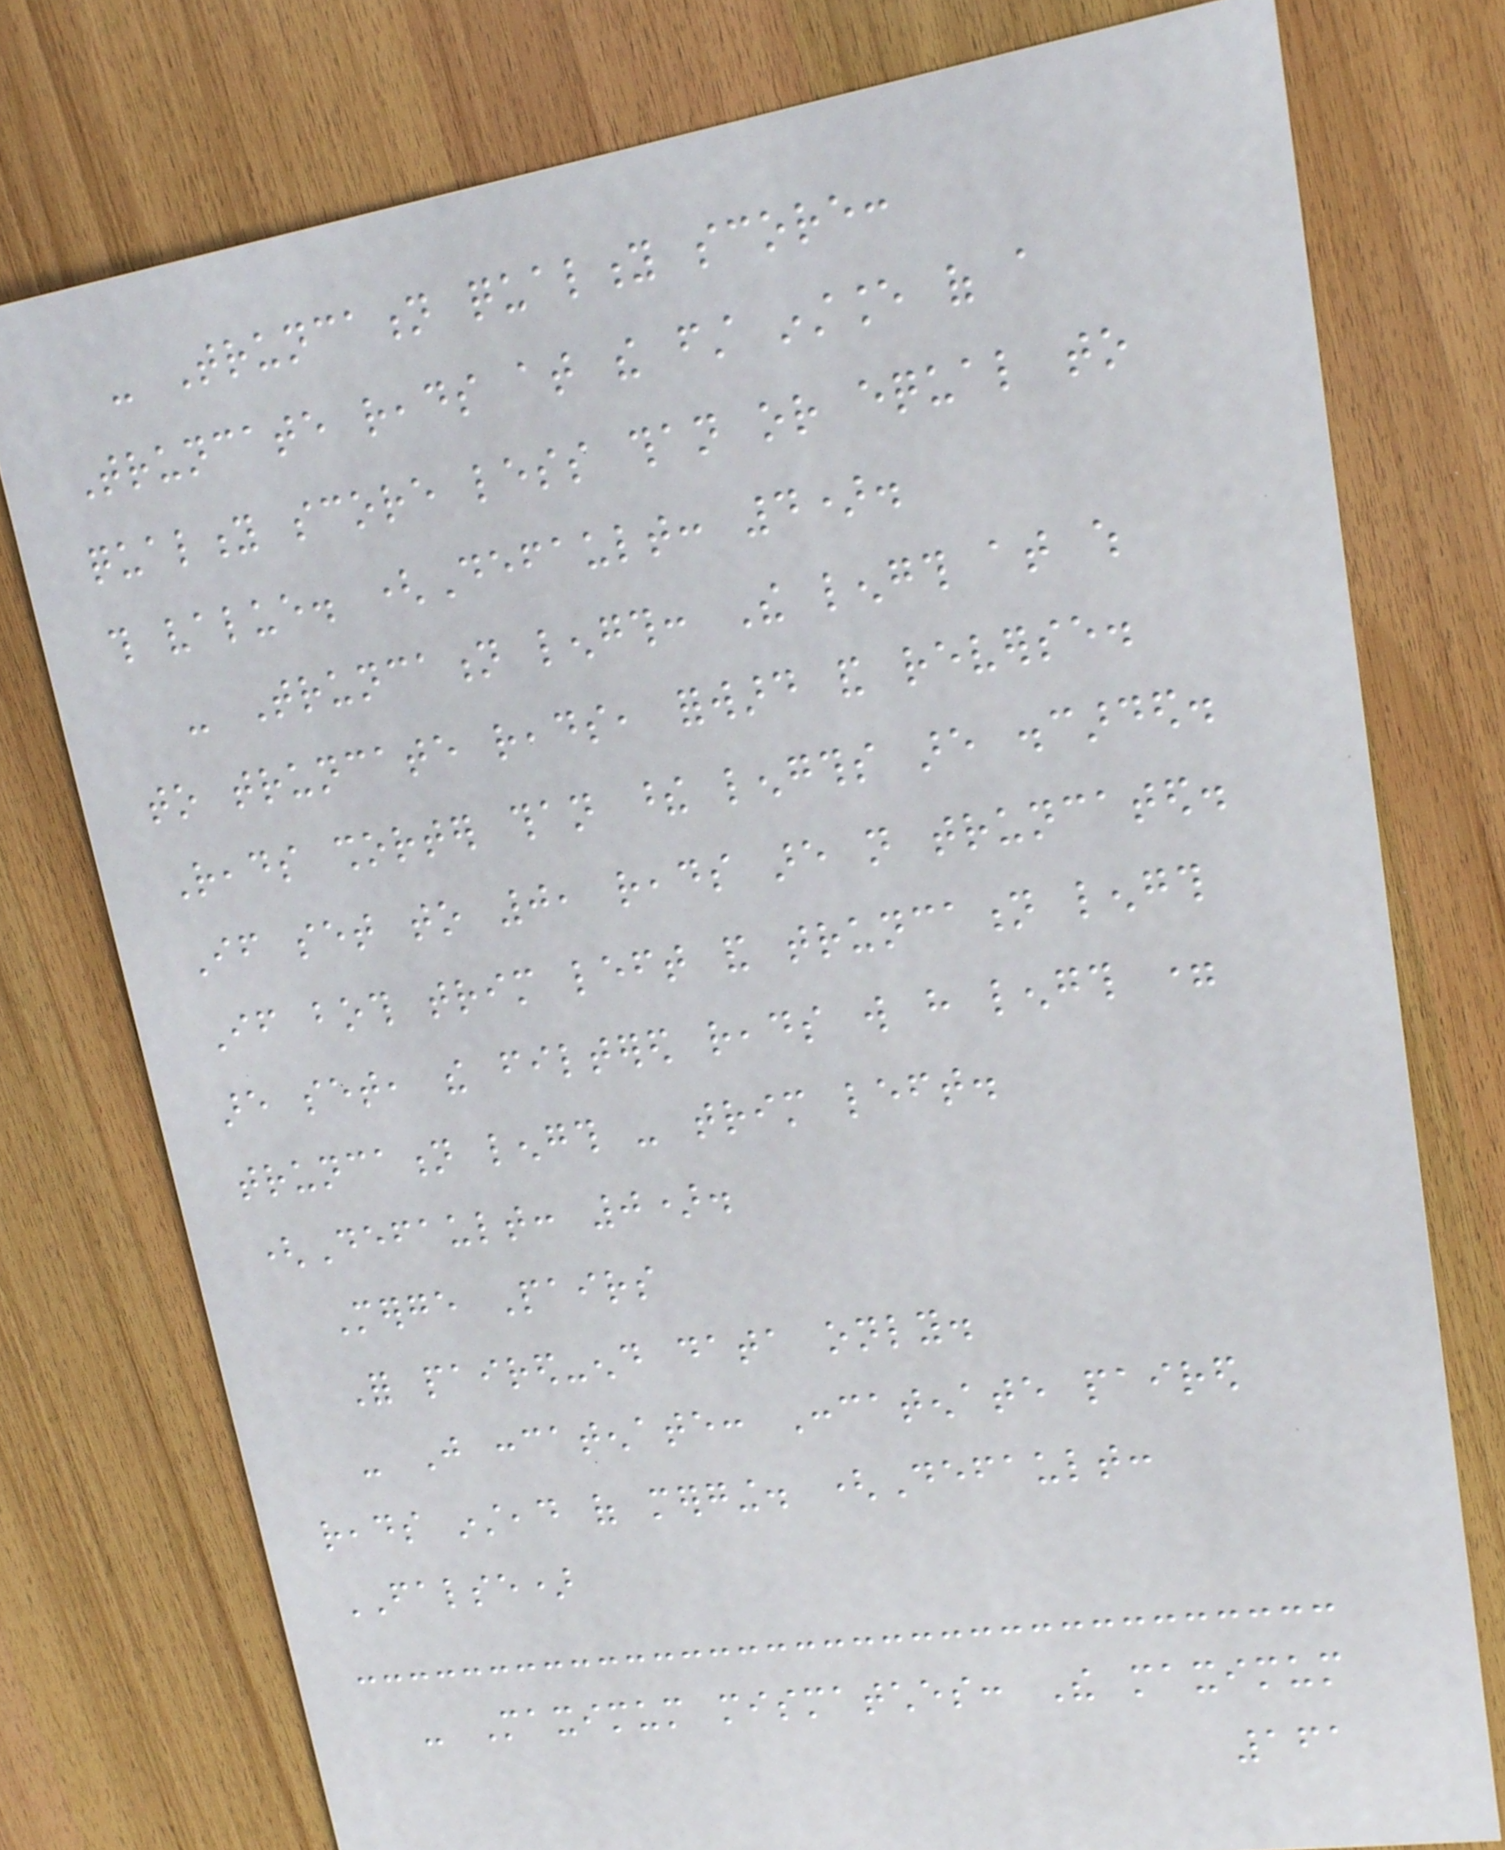- Truncation quality score:
Truncate reads at the first instance of a
quality score less than or equal to
this value. (Default: 4).
- Truncation length: The length at which
to truncate reads, forward and reverse.
Reads shorter than these lengths are discarded.
If set to 0, reads are not truncated.
If both trim left and truncation length
are set, the filtered reads will have length =
truncation length - trim left.
(Default: 0).
Merge Pairs
For paired-end data only.
- Just concatenate: Concatenate paired
reads instead of merging. (Default:
FALSE)
- Maximum mismatches: The maximum
161
